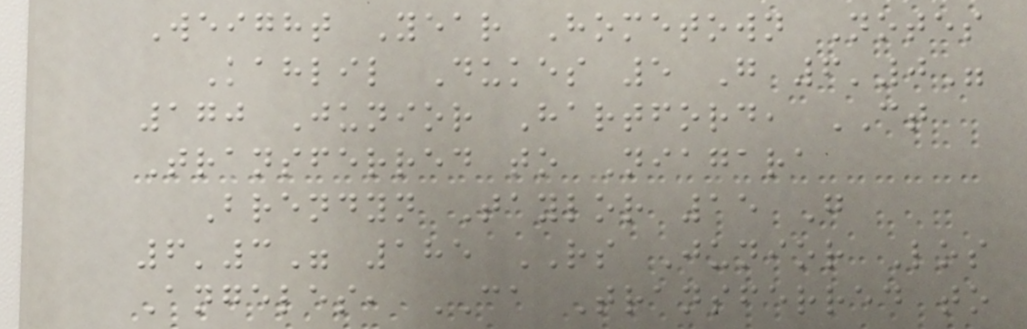Weight Year Hometown Notes
Kahlil Dukes 5 G 6'0"
170 Junior Hartford, CT
Transferred to Niagara
Brendyn Taylor 15 G
6'3" 185 RS Junior Los
Angeles, CA Transferred to
